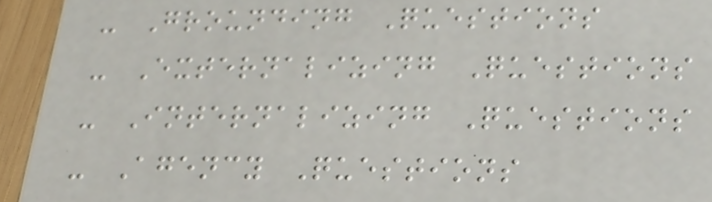- Grounding Questions
- Externalizing Questions
- Internalizing Questions
- Agency Questions
